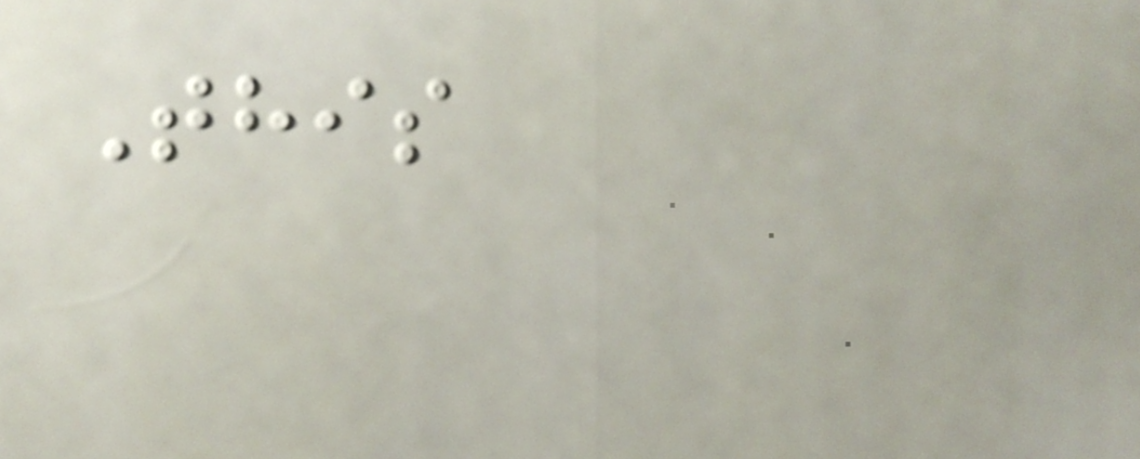This
